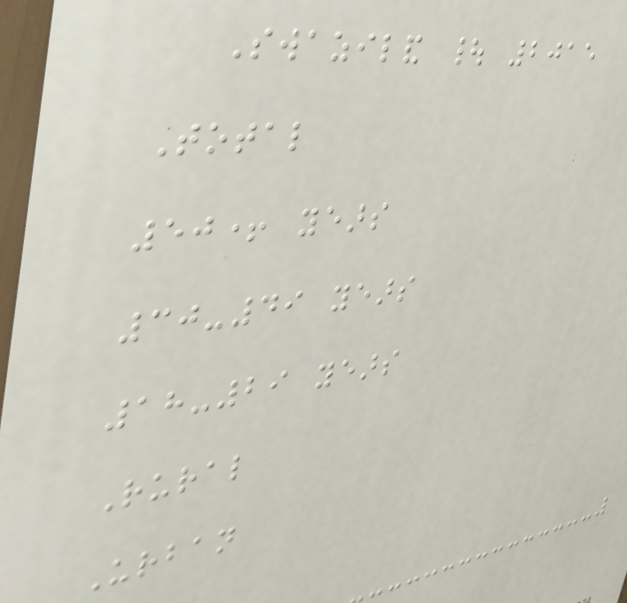Swaziland | 2015
Total
50+ years
30-49 years
18-29 years
Rural
Urban
